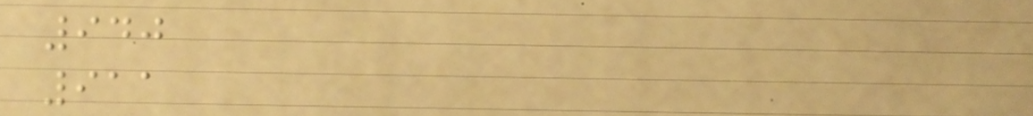940
911
